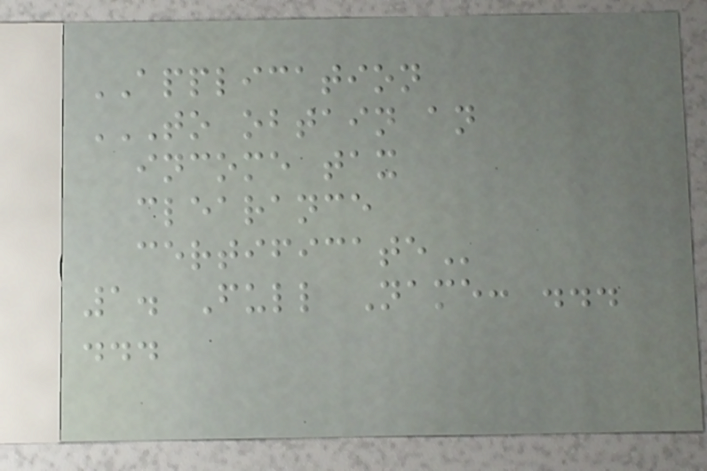APPLICATION
TO OBTAIN AN
INCOME TAX
CLEARANCE
CERTIFICATE
1. Full Name: ...
...
